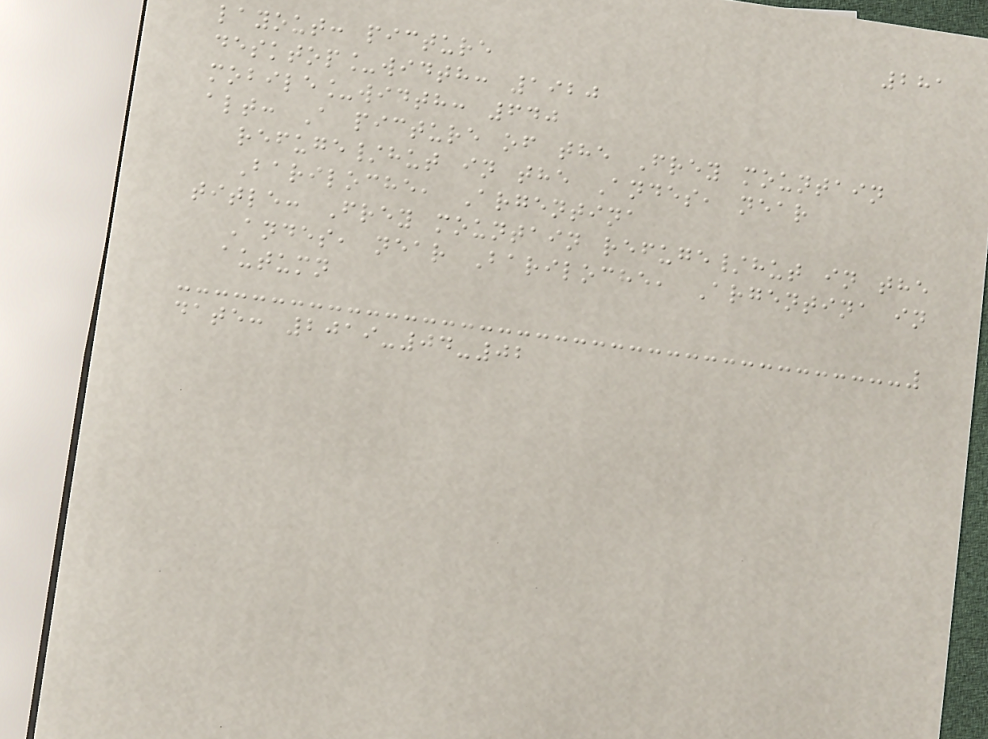281
layout: picture
desktop_width: 1920
mobile_width: 640
alt: A picture of the Frey mountain
refuge/hut in the Andes, near
Bariloche, Argentina
title: Frey mountain refuge/hut in the
Andes, near Bariloche, Argentina in
autumn
date: 2019-04-02
